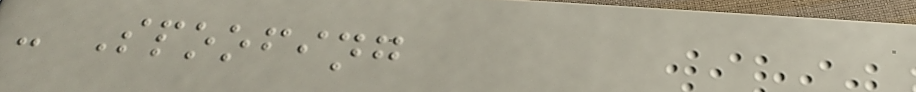- Spoofing
